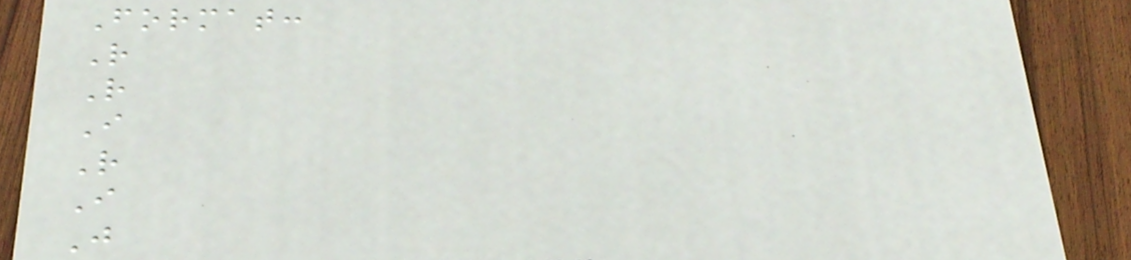Format:
R
R
I
R
I
J
